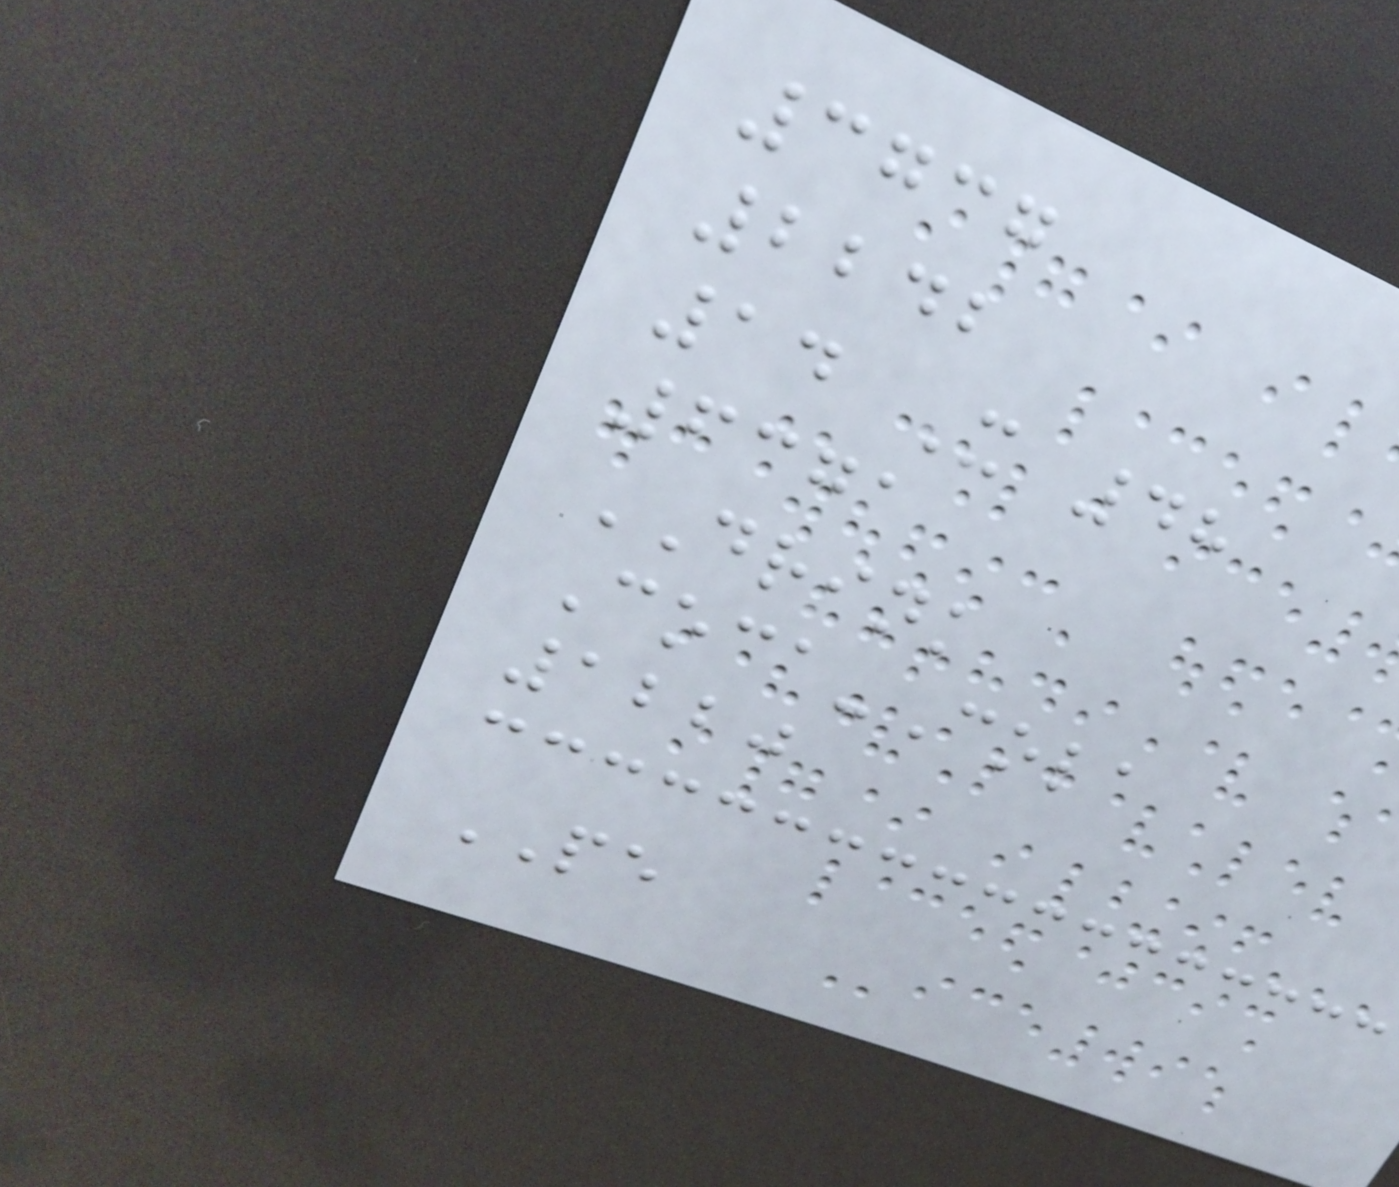3737
2242
14 X 48
6371
DRINK
Coca-Cola
1220
PE
